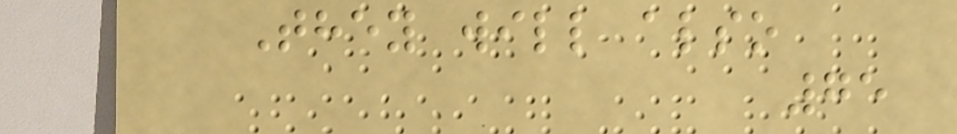They will also
75
